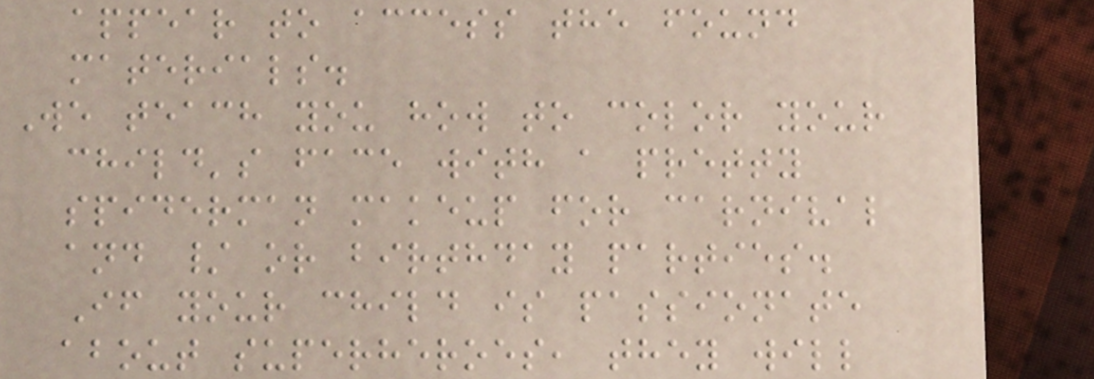appear to access the found
materials.
We teach you how to color your
child's face with a pretty
spiderman makeup for carnival
and / or birthday parties.
If your child is passionate
about superheroes, they will
